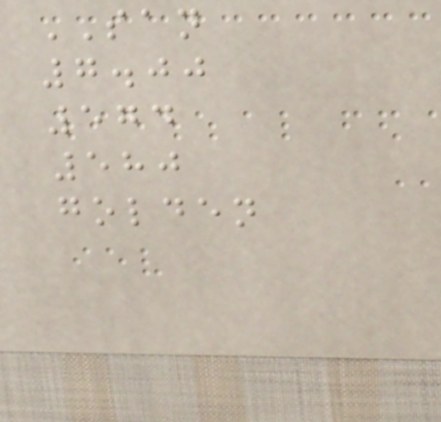SAN
7.00
574
580
golden
